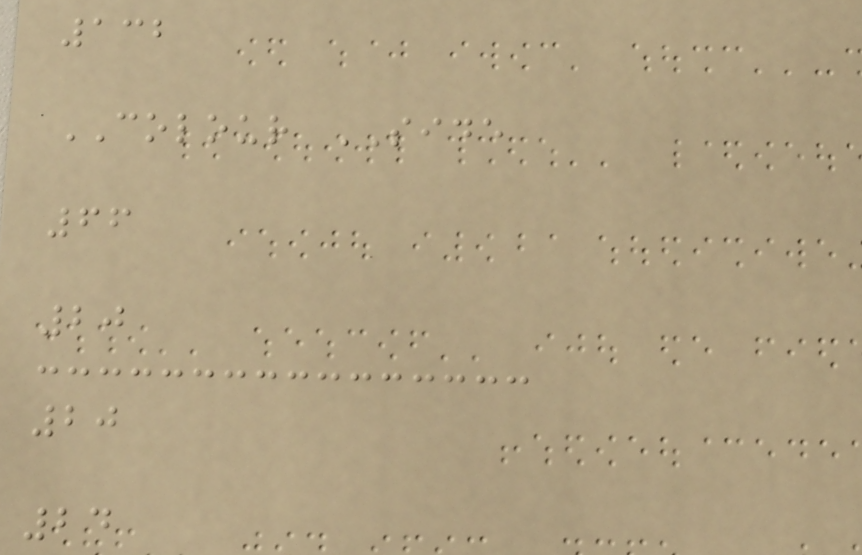132
COLOUR SIDE
66
20
20
24
